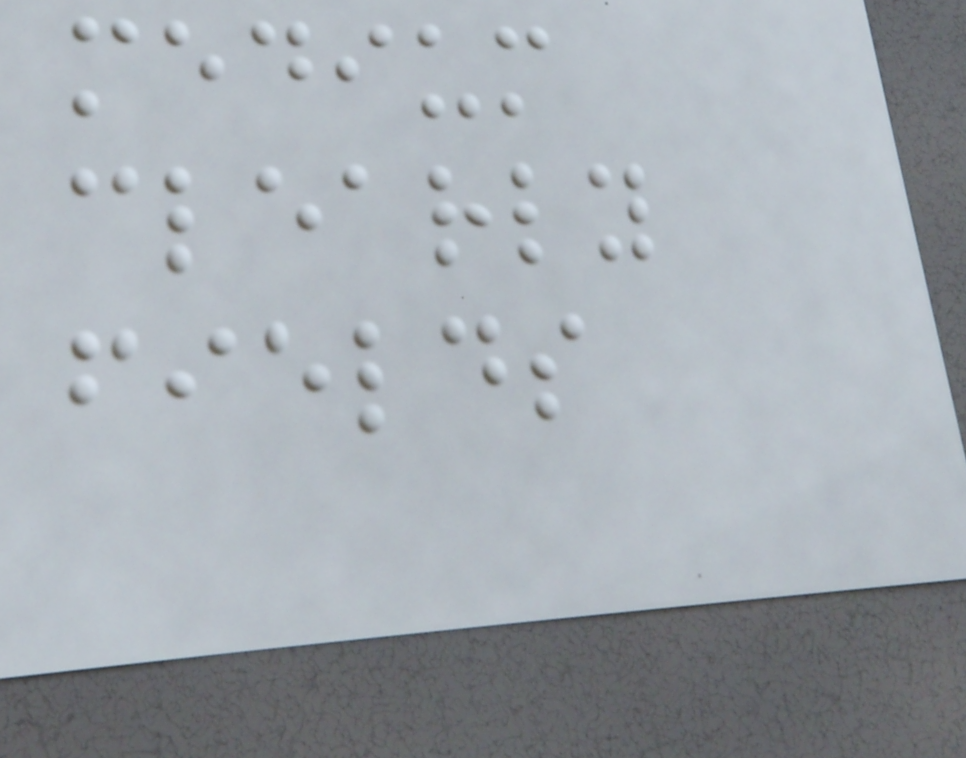medium
clearly
fields
